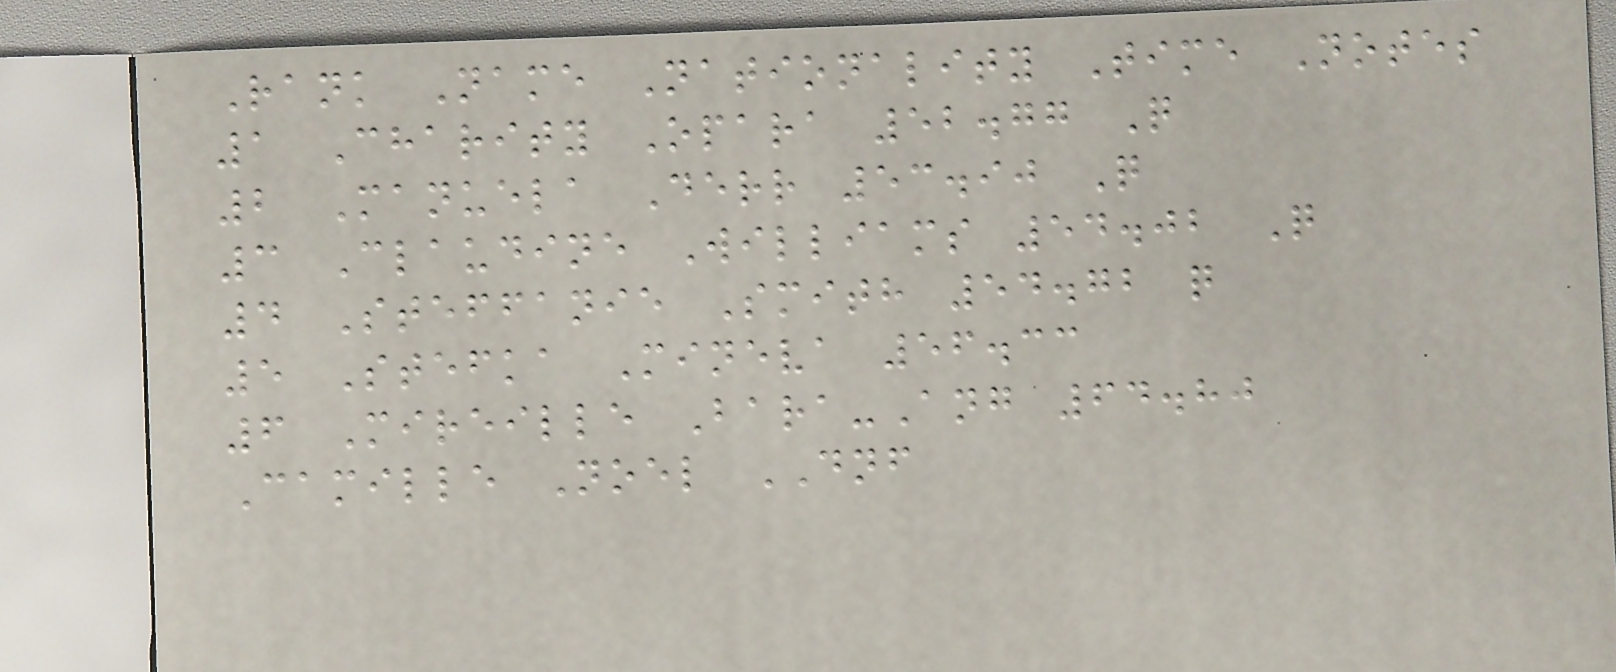Rank Name Nationality Time Notes
1 Charity Opara 52.77 Q
2 Manuela Derr 53.90 Q
3 Claudine Williams 54.02 Q
4 Steffanie Smith 54.72 q
5 Stefka Mineva 56.33
6 Mireille Bara-Ang 64.80
Camille Noel DNF
